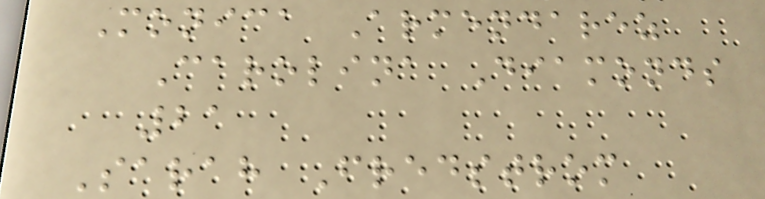Monica Armendarez
Carolina Diamonds
21
Sarah Fredstrom
